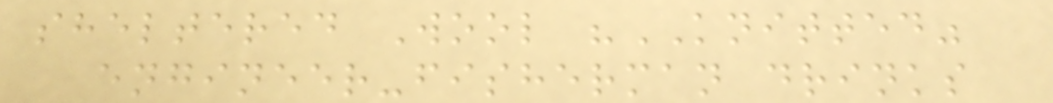sheltered Wool "KNITTED"
engineer-fisherman drinks
